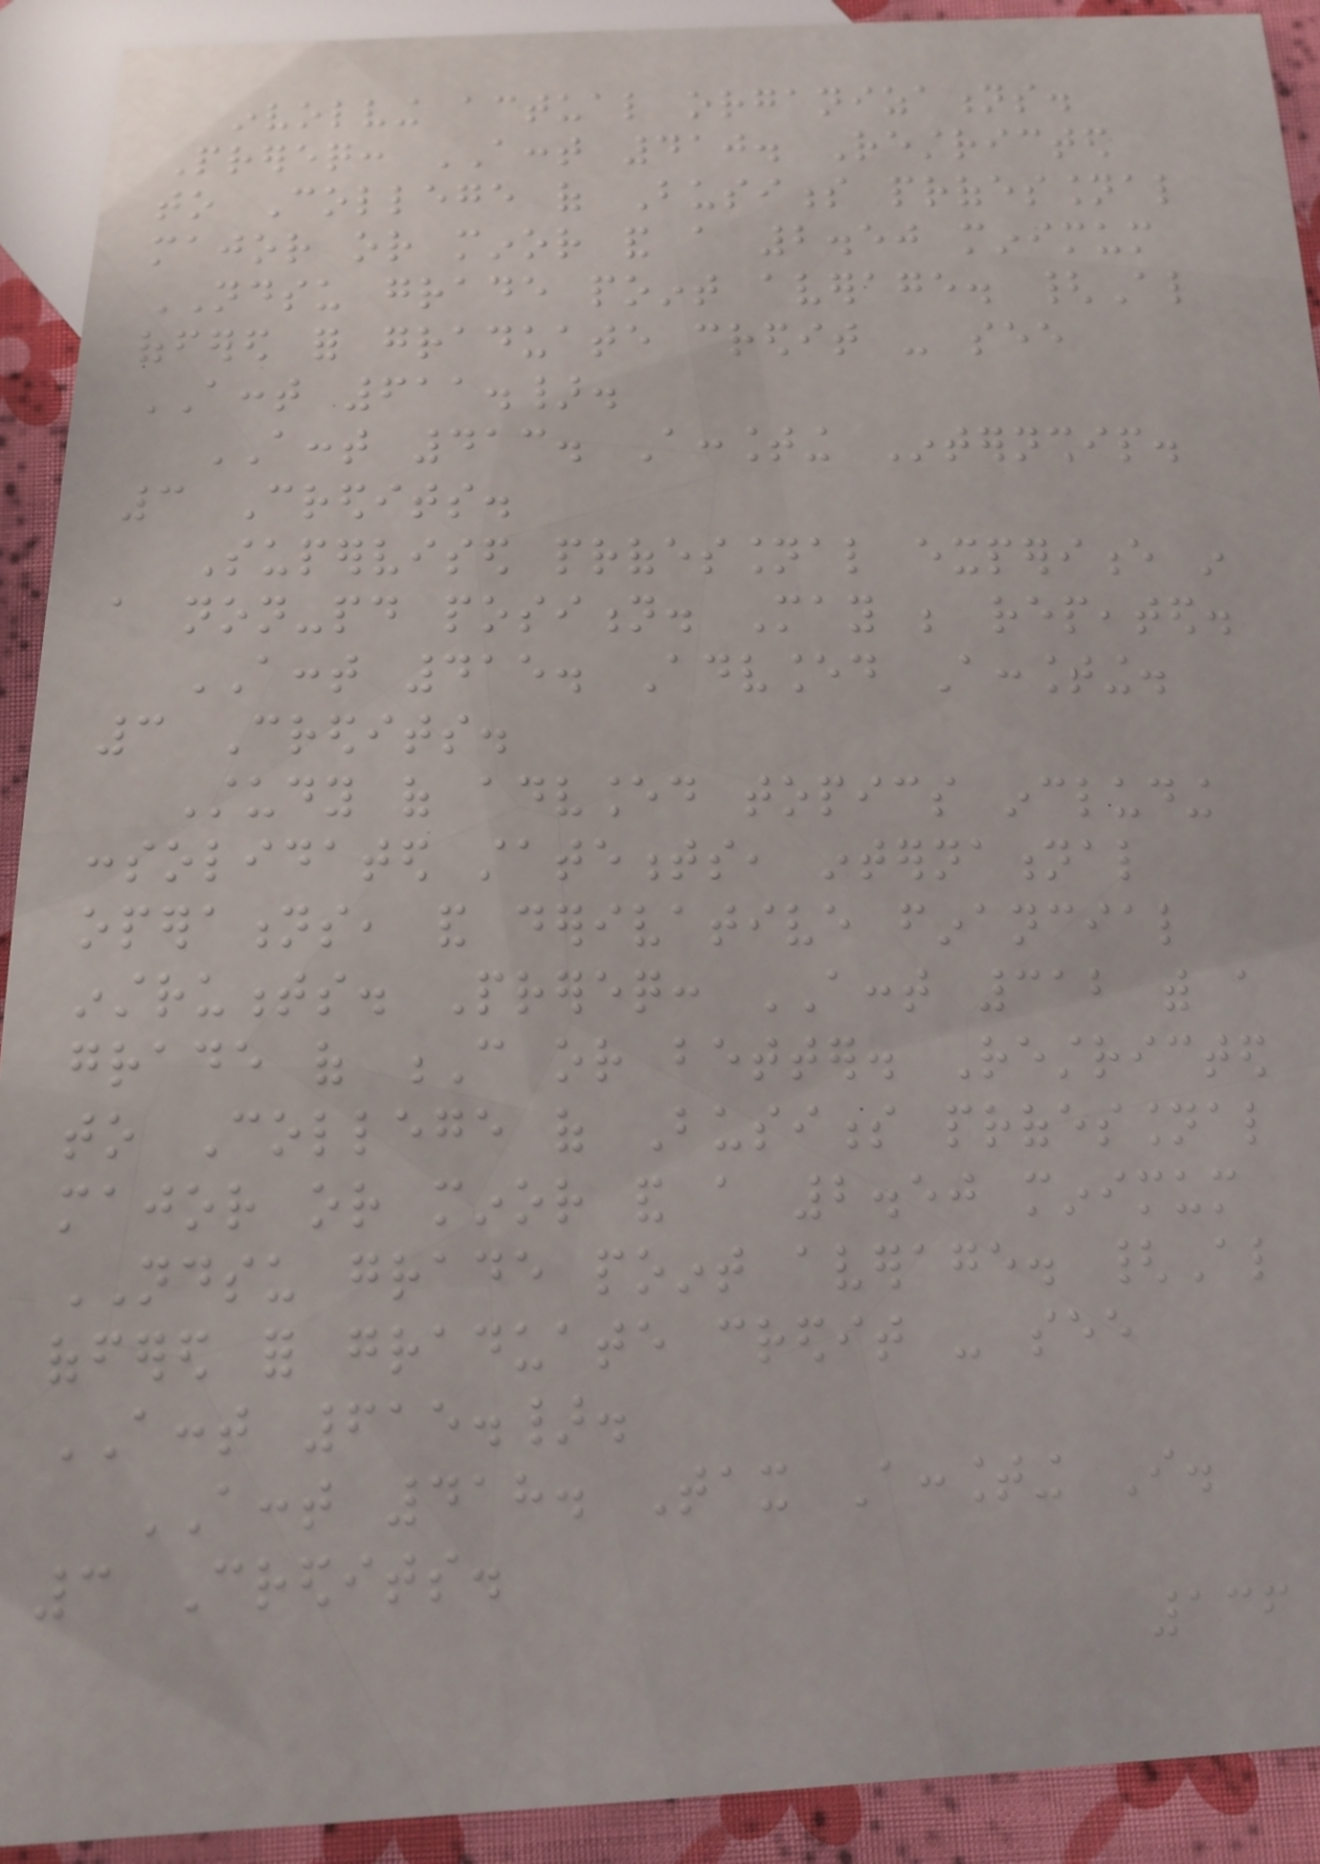involving actual organizations.
Prereq: ACCT 410. Restricted
to College of Business professional
major or minor and a 2.50 minimum
NDSU grade point average. {Also
offered for graduate credit - see
ACCT 611.}.
ACCT 413. Accounting Internship.
3 Credits.
Supervised professional experience in
a non-paid position. May be repeated.
ACCT 415. Advanced Accounting.
3 Credits.
Study of advanced topics including
consolidated statements, international
operations, and derivative financial
instruments. Prereq: ACCT 312 with a
grade of C or better. Restricted
to College of Business professional
major or minor and a 2.50 minimum
NDSU grade point average. {Also
offered for graduate credit - see
ACCT 615.}.
ACCT 418. Tax Accounting I.
3 Credits.
136
